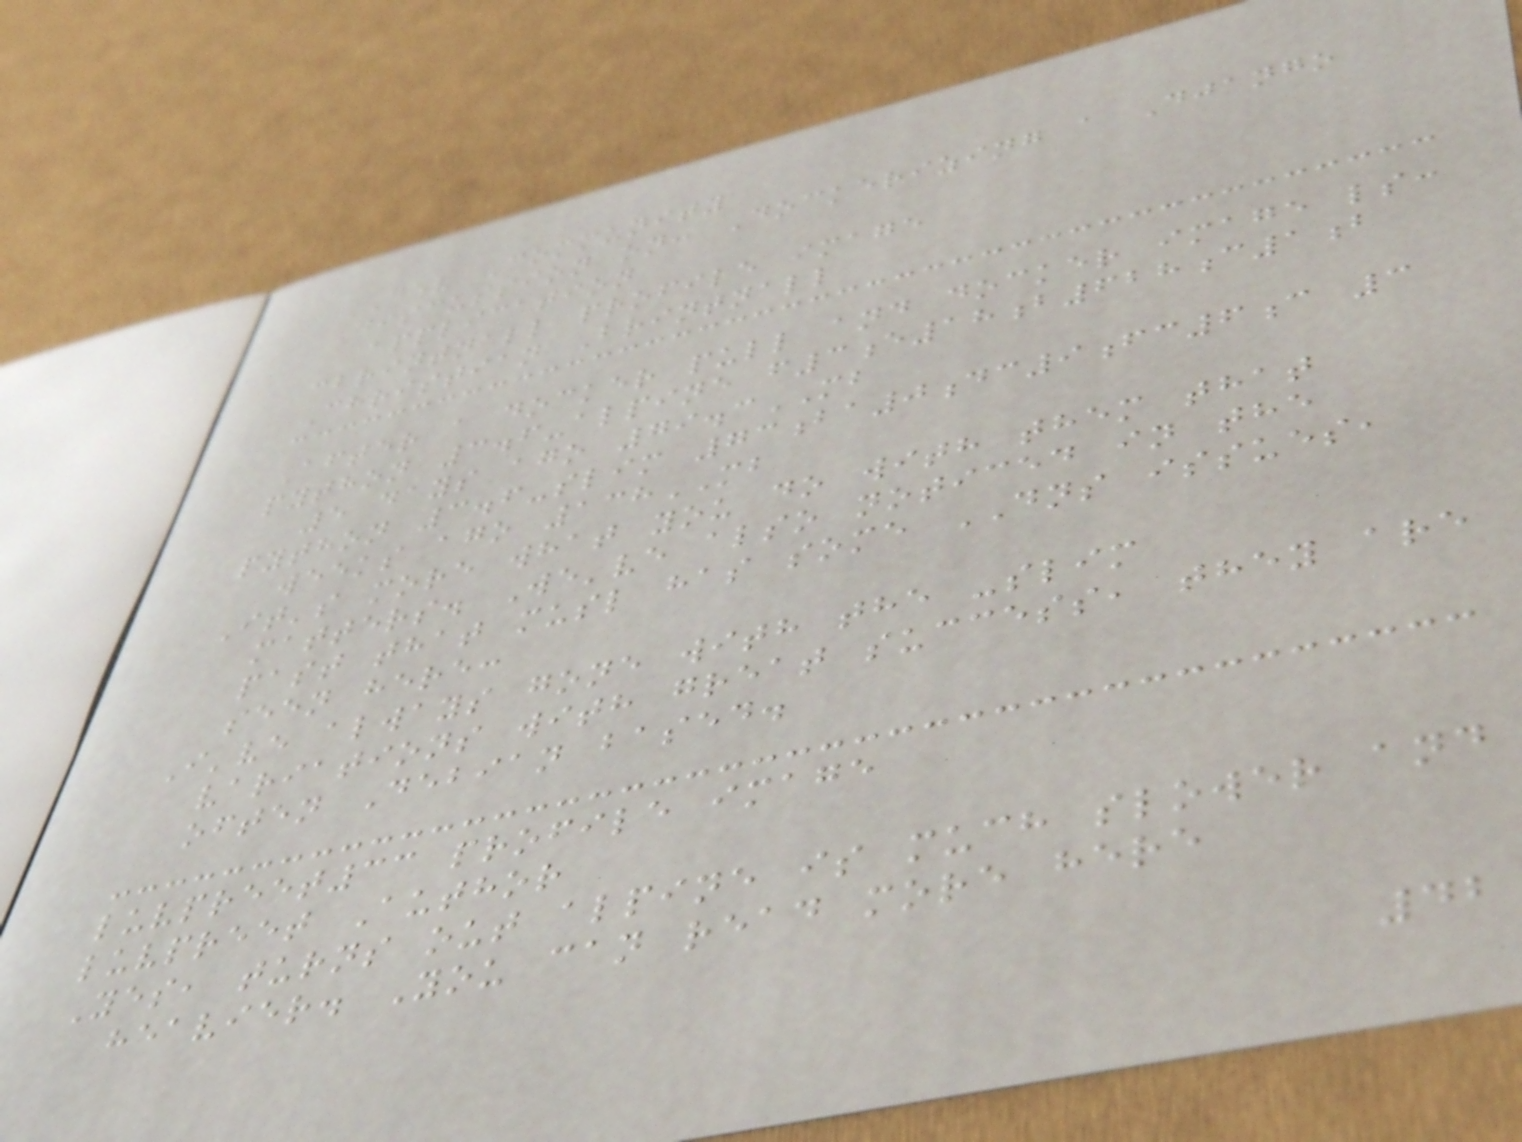DEV Community
Discussion on: Dockerizing a Django
application
cbrintnall profile image
Christian Brintnall
After a docker pull and docker image ls:
python 3.6-alpine f3e18b628c1b
5 days ago 79.3MB
python 3.6-slim 73ba0dc9fc6c 3
weeks ago 138MB
It's more what you do with them that
matters. We've also noticed in the
past that musl has some DNS issues,
seen here:
I've always gone with the -slim
variations with great success, they are
often Debian based.
luvpreet33 profile image
luvpreet Author
Yes, turns out alpine is much slower and
heavier. You can read more here
42
